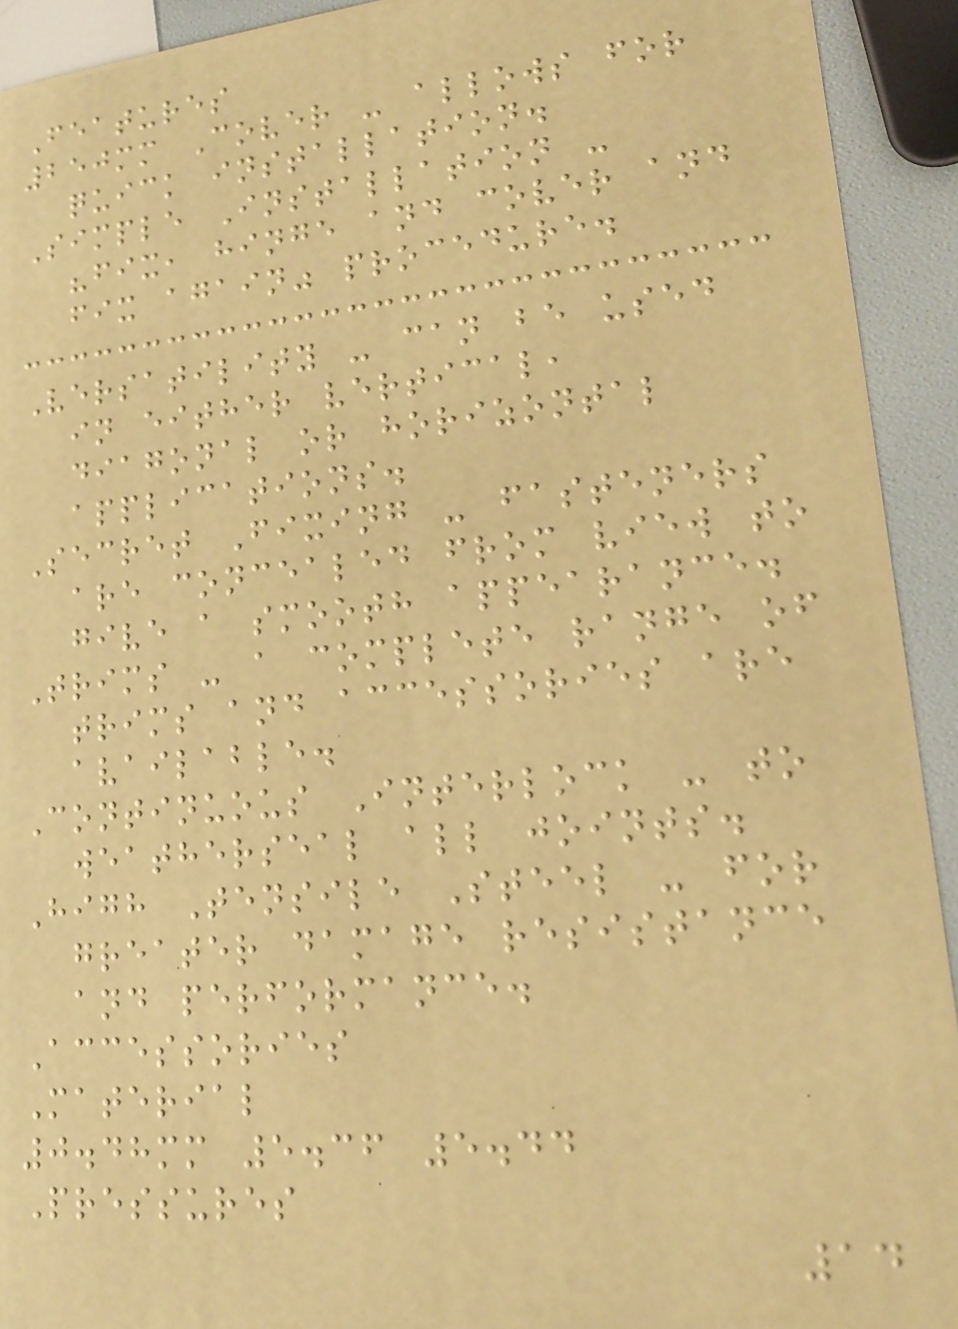Features
250mm Cover - allows for
quick installation.
Simple Installation -
"fix, hinge and cover and
fix again" procedure.
Versatility - can be used
in either vertical,
diagonal or horizontal
applications.
Secret Fixing - fasteners
are concealed from view to
give a smooth appearance.
Trims - a complete range of
trims and accessories are
available.
Continuous Interlock - to
weatherseal all joints.
High Tensile Steel - for
greater damage resistance
and performance.
Accessories
Material
0.48mm 5.36 5.44
Pressures
14
